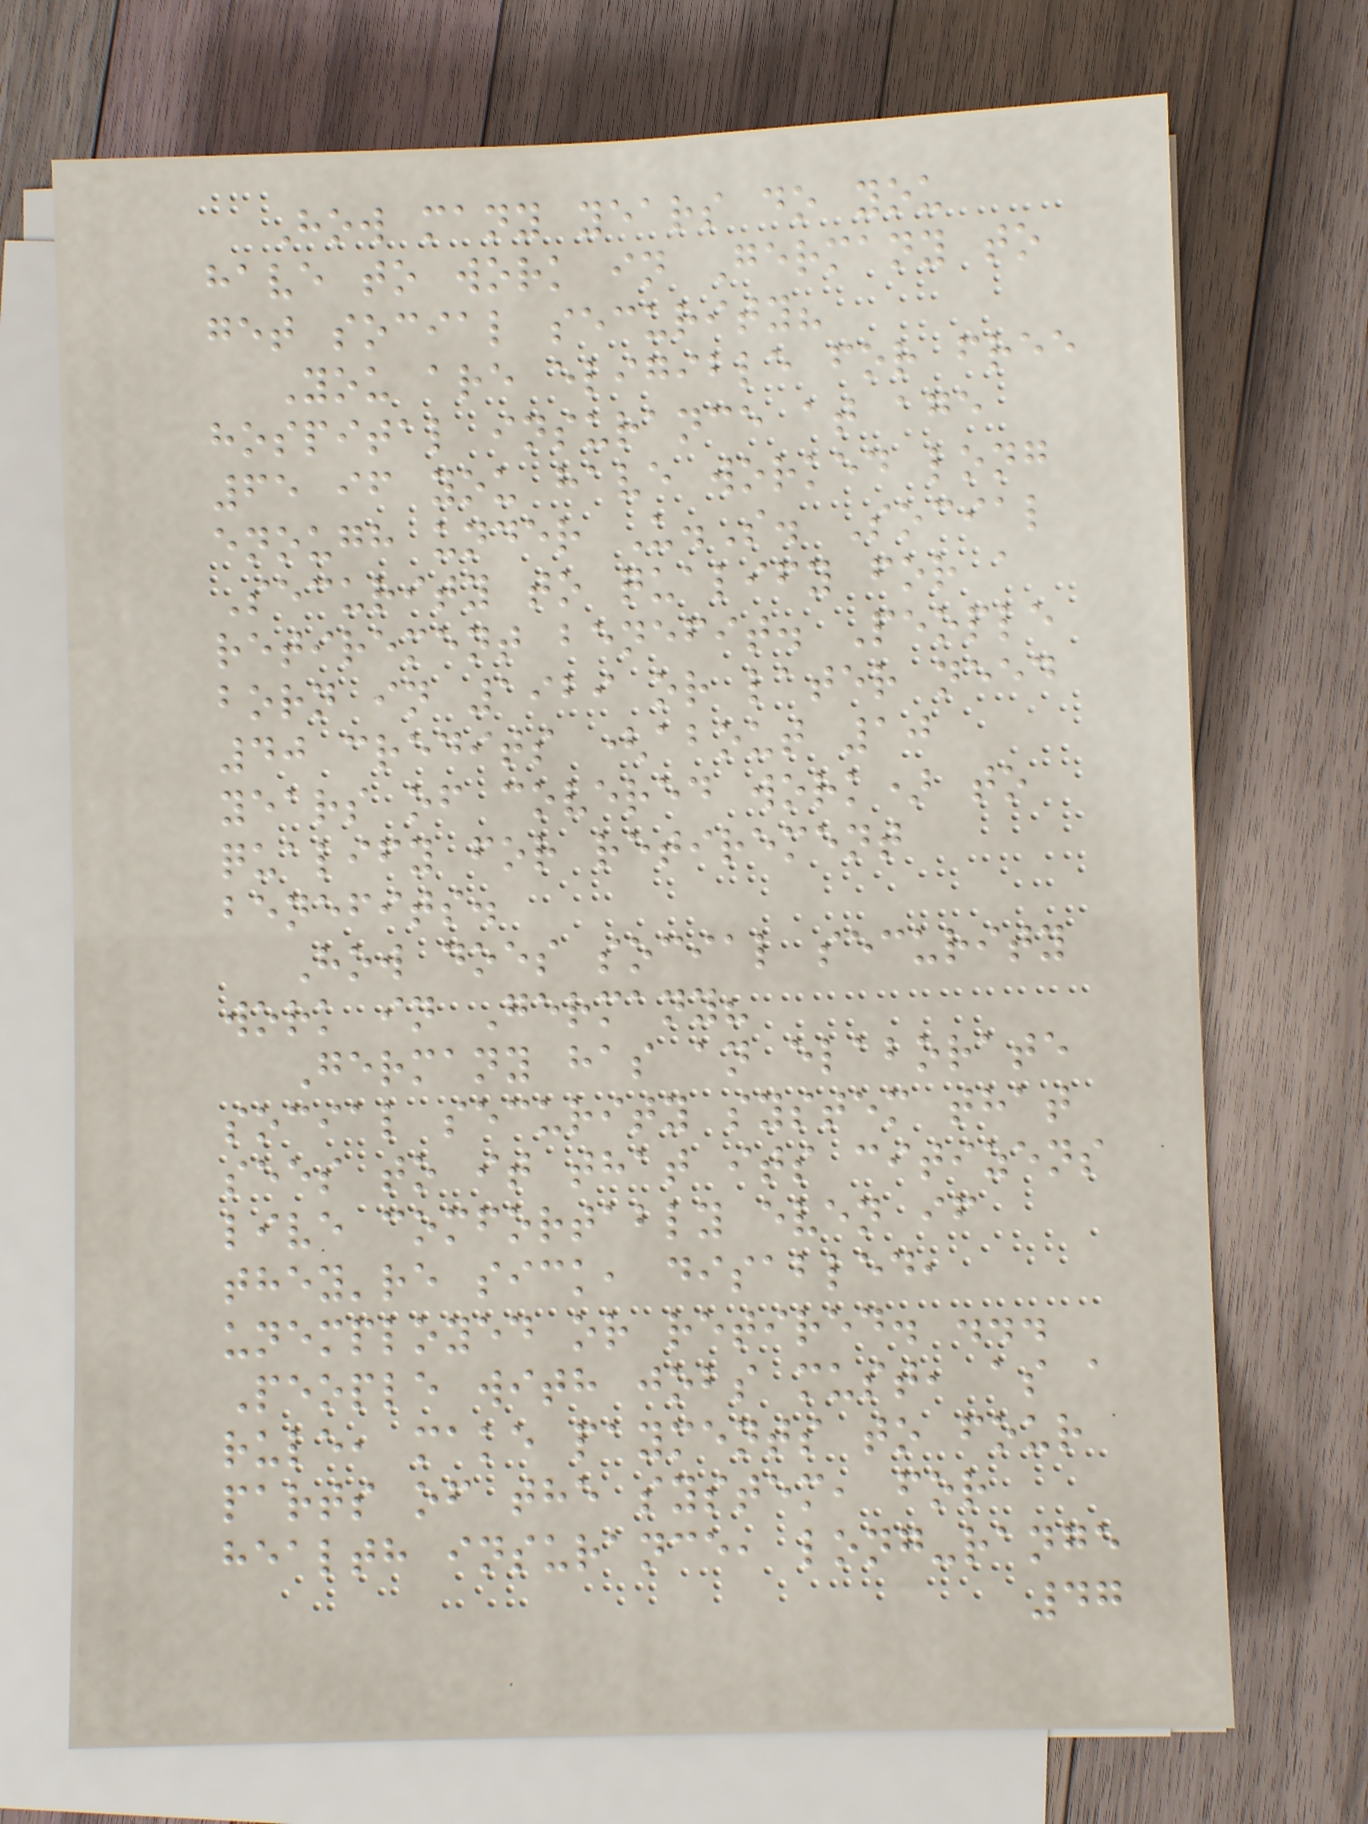How many years do you
have to work in Germany to
get social security?
You are eligible for free
hospital insurance at age
65 if you have worked long
enough under U.S. Social
Security to qualify for a
retirement benefit. People
born in 1929 or later need
40 credits (about 10
years of covered work) to
qualify for retirement
benefits.
How does social security
work in Germany?
Germany has an elaborate
social security system that
sees to it that its citizens
live comfortably even if
they're sick, disabled,
unemployed or retired. ...
People with jobs must, as a
rule, make payments to four
parts of the system, for
health insurance, long-range
47
